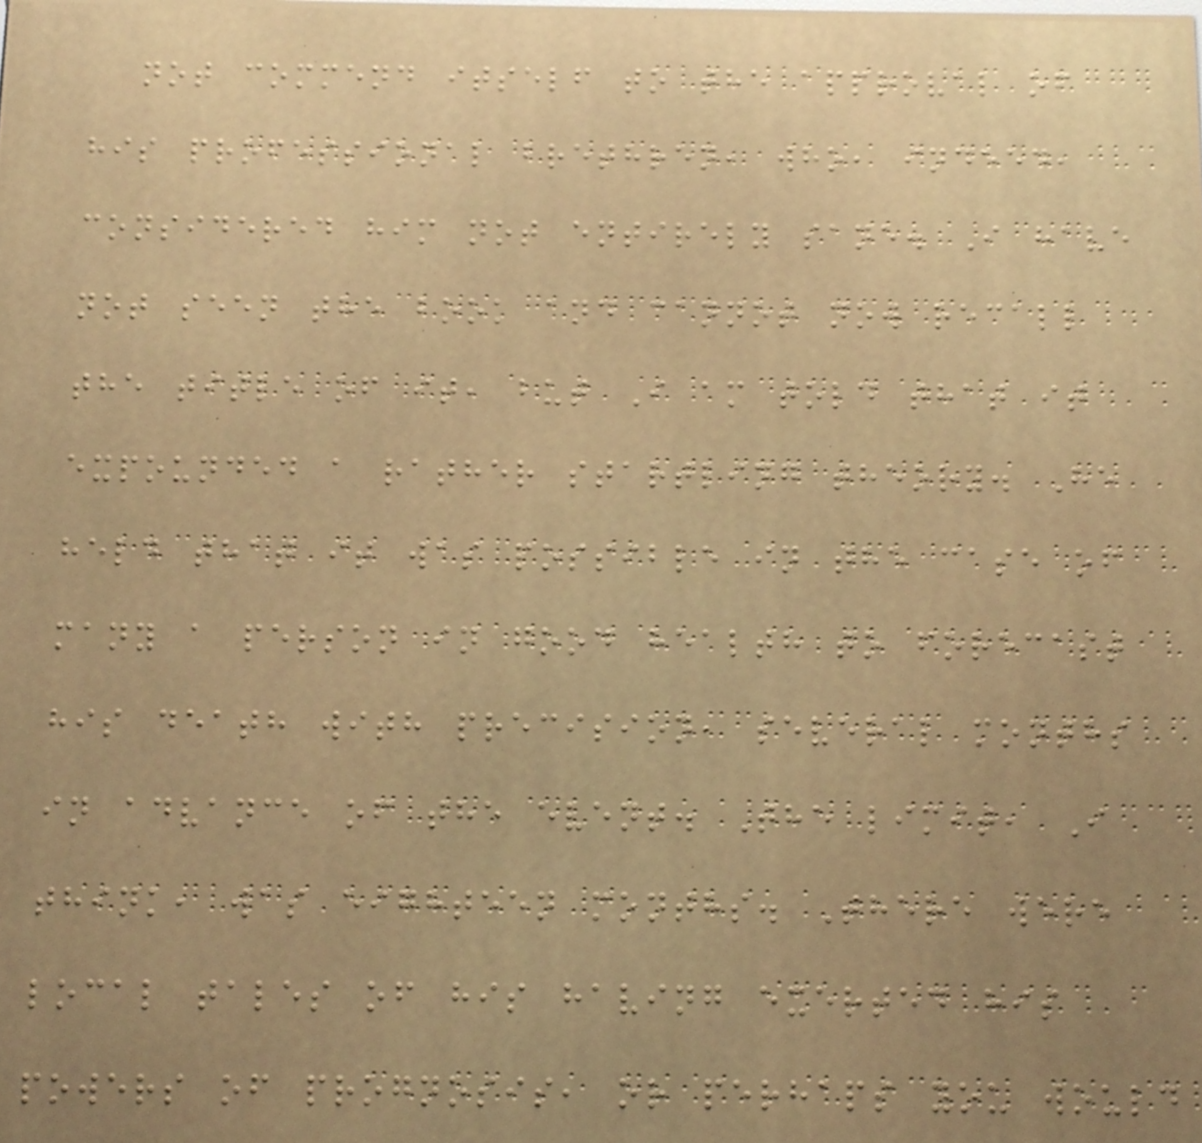not commend itself to the approval of
his professional brethren, who, indeed,
considered him not entirely sane. I have
not seen the book and cannot now recall
the title of it, but I am told that it
expounded a rather startling theory. He
held that it was possible in the case of
many a person in good health to forecast
his death with precision, several months
in advance of the event. The limit, I
think, was eighteen months. There were
local tales of his having exerted his
powers of prognosis, or perhaps you would
